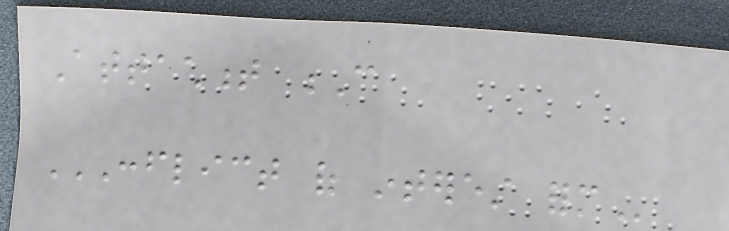Attachment C
CONFLICT OF INTEREST FORM
